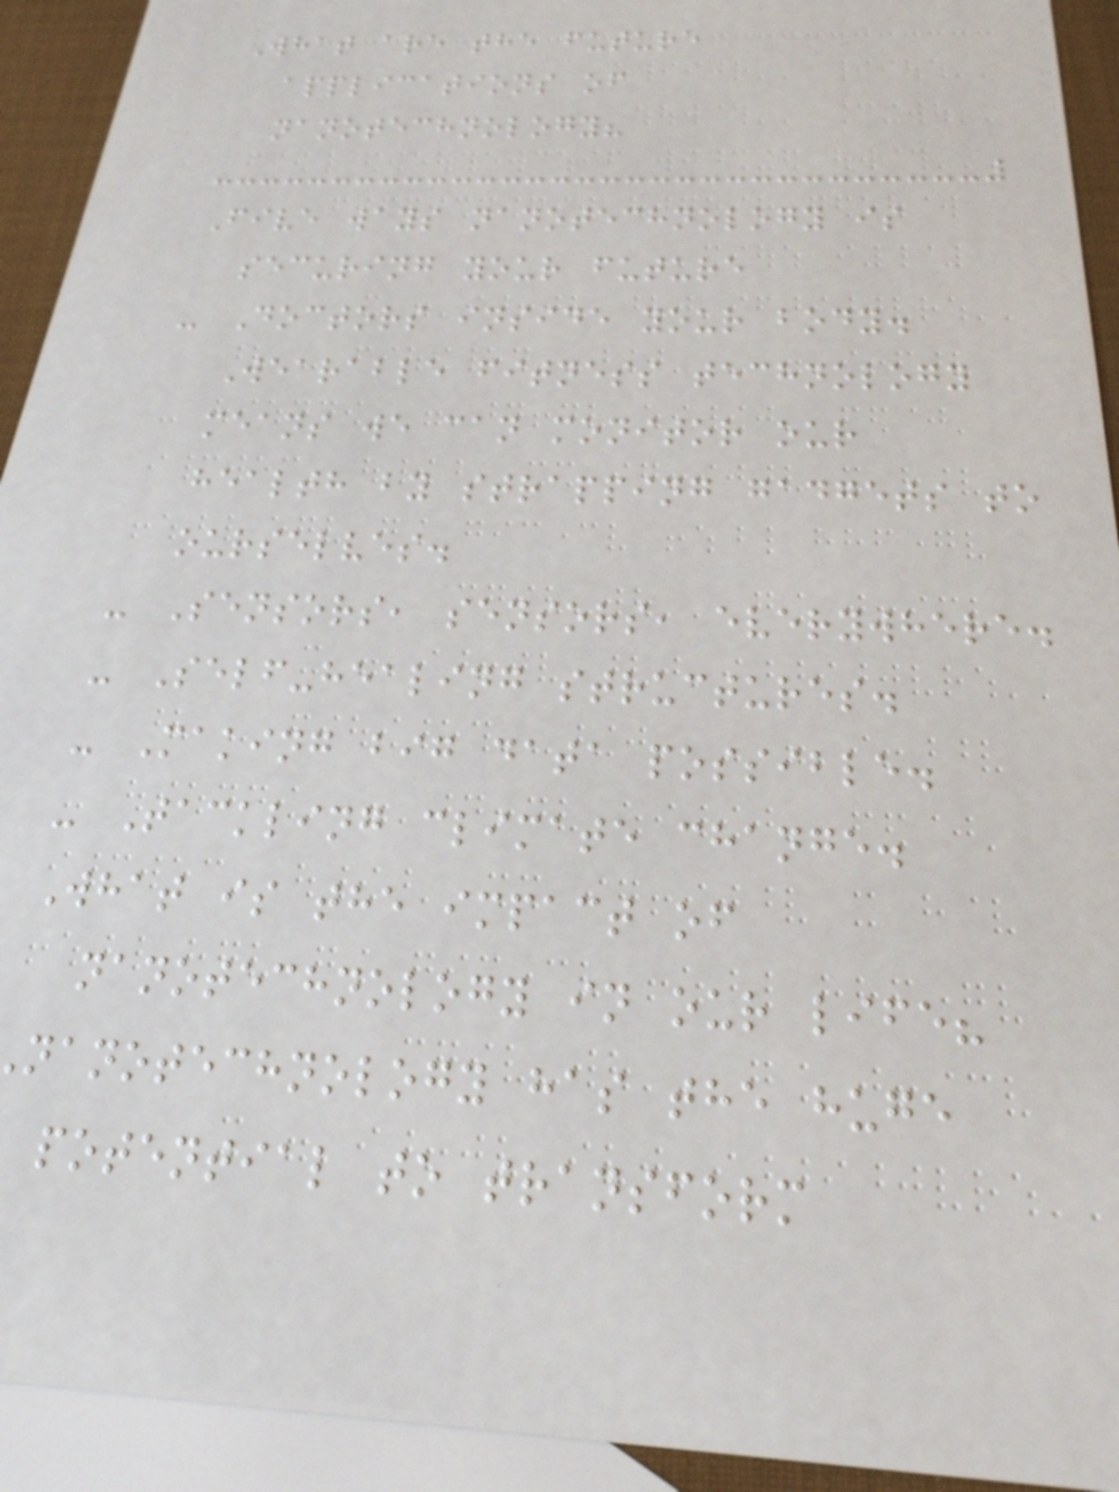What are the future
applications of
nanotechnology?
Five ways nanotechnology is
securing your future
- Doctors inside your body.
Wearable fitness technology
means we can monitor our
health by strapping gadgets to
ourselves.
- Sensors, sensors, everywhere.
- Self-healing structures.
- Making big data possible.
- Tackling climate change.
What is the impact of
nanotechnology in our life?
nanotechnology has the huge
potential to transform
